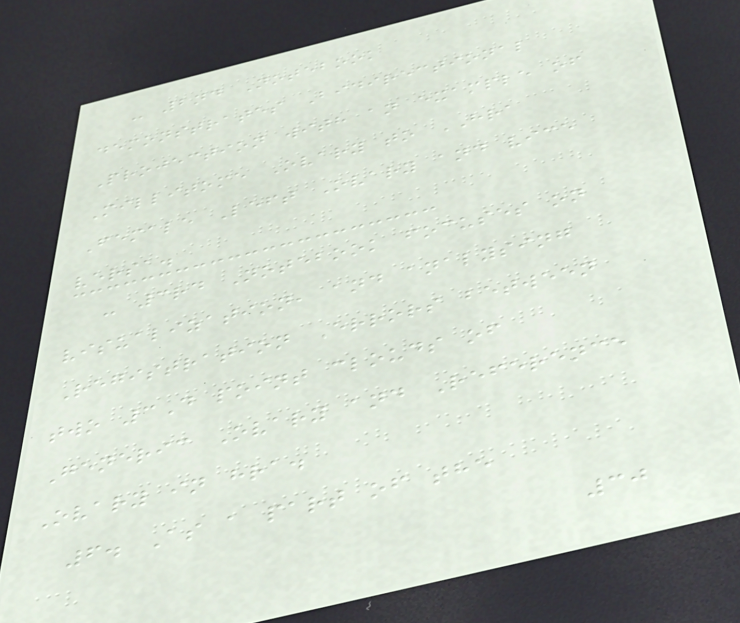- 2nd Notebook
demonstrates Bidirectional
Projection with an example of
Millitome Ovary to HRA
Female Left Ovary and vice
versa.
- 3rd Notebook focuses on
visualization, and analysing
Registration Errors between
two 3D point clouds of
Generic Ovary and Reference
Ovary in hra.
6. As a part of the
30
